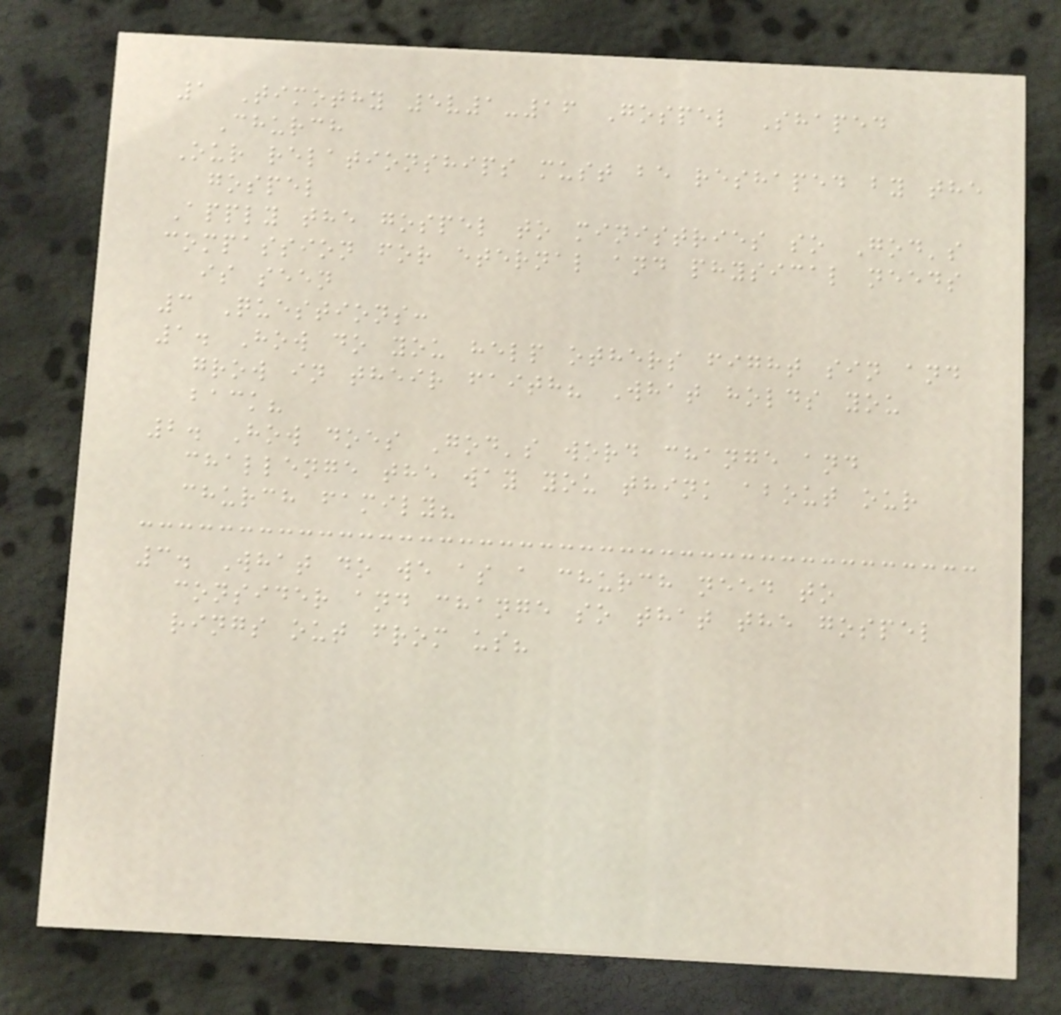1 Timothy 5v1-16 Gospel Shaped
Church
Our relationships must be reshaped by the
gospel
Apply the gospel to ministries so God's
compassion for eternal and physical needs
is seen
3 Questions:
1. How do you help others fight sin and
grow in their faith? What holds you
back?
2. How does God's word change and
challenge the way you think about our
church family?
3. What do we as a church need to
consider and change so that the gospel
rings out from us?
